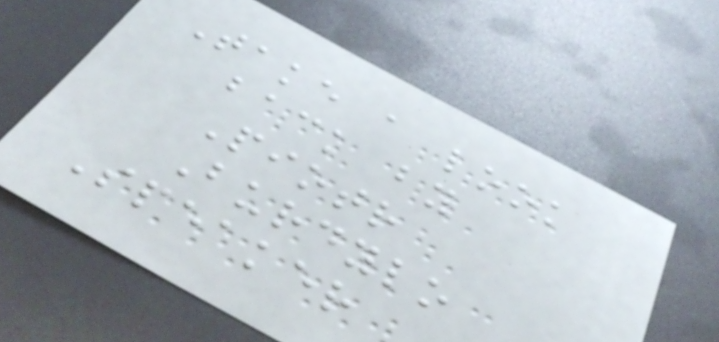Take a look
back by
Piotr
Burdylo
Speaker
